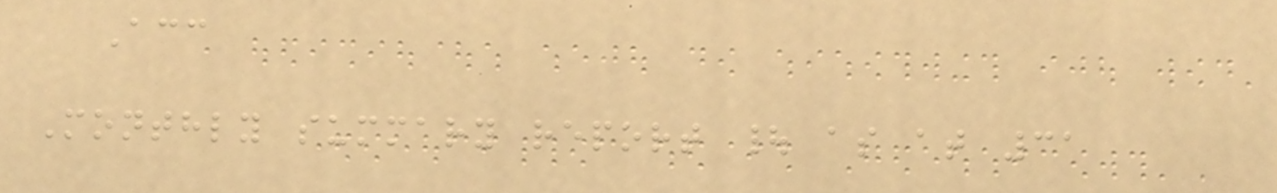Acc
Monthly summary report | as at 31
